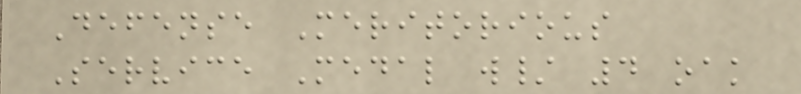Defense Meritorious
Service Medal w/ 4 oak
